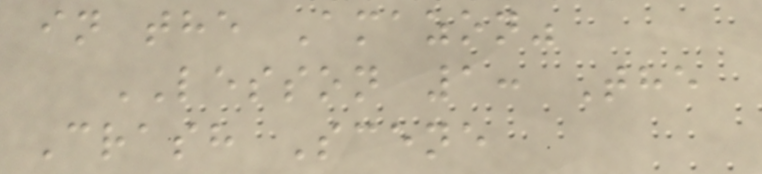in the Amazon"
LESSON 1: The
Crash Scene
